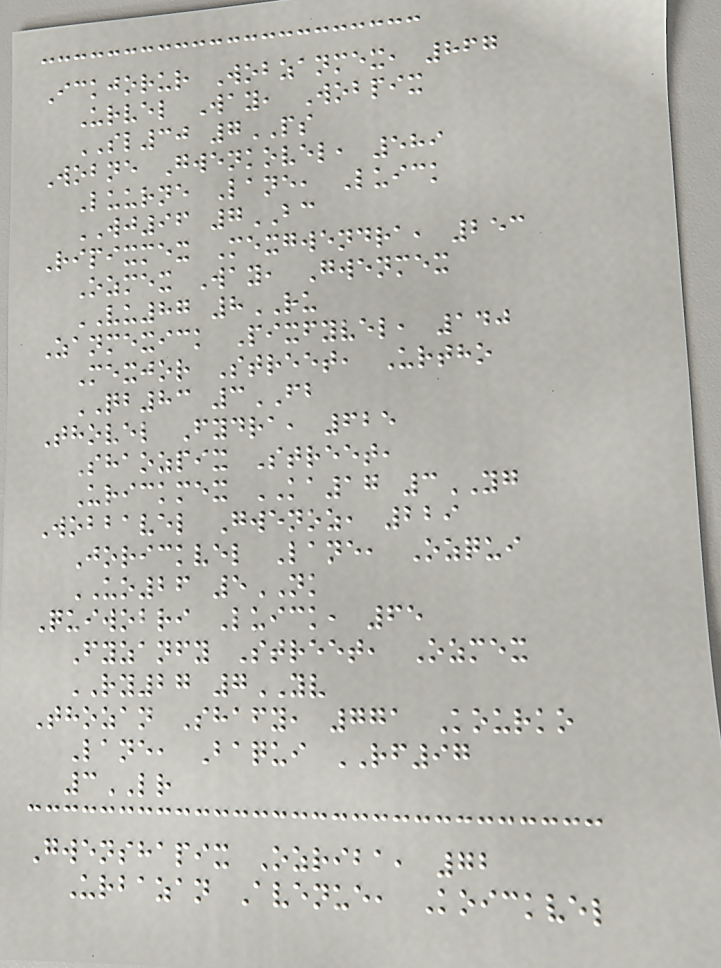Ickjorur Wobzanmex, 867
Urvel Way, Wobpix
SL30 7PS
Wobne Gwenkovel, 589
Luurne Lane, Luick
WJ96 7BC
Ripixmex Mexgwendra, 253
Ozmex Way, Gwenmex
VU87 8RU
Zanmexick Pixfyvel, 140
Mexjor Street, Urtho
QB83 3FB
Thovel Fydra, 625
Shaozpix Street,
Urickmex KA17 3YG
Wobbavel Gwenoz, 229
Jorickvel Lane, Ozqui
UO26 5NK
Quiwobri Luick, 65
Fyzanfy Street, Ozmex
RY27 7YV
Thozan Shafy, 771 Kourko
Lane, Baqui RF97
3LR
Gwenshapix Ozriba, 72
Urbazan Avenue, Koickvel
